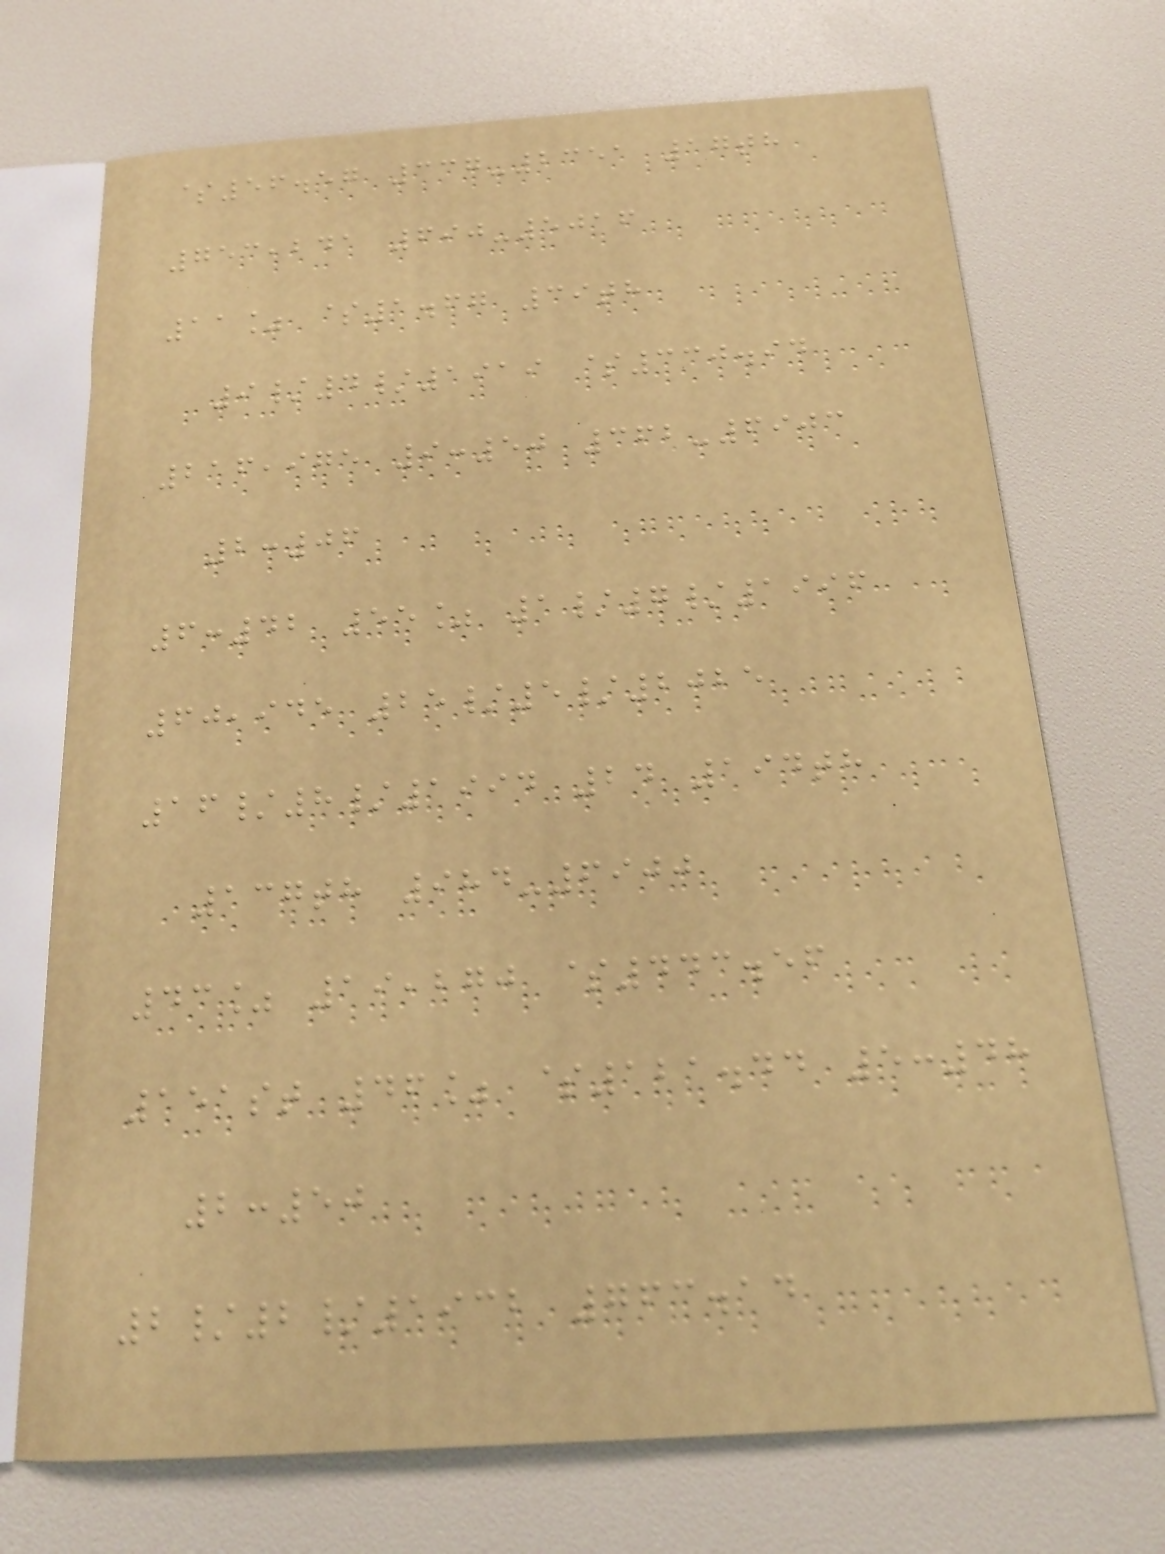$56.57 337-2351 17th
753,241 690-5016
11% $1.67 39th
9/4/1919 $330.94
216,975 9:50 362-6903
2:06
6:42 55% 1/7/1996
60,945 25/5/2025
16/8/1994 24 194th
137th 984-6900
43% 19,270 $443.56
151st 46% $121.44 5:48
2:50
2/2/1932 763.14
